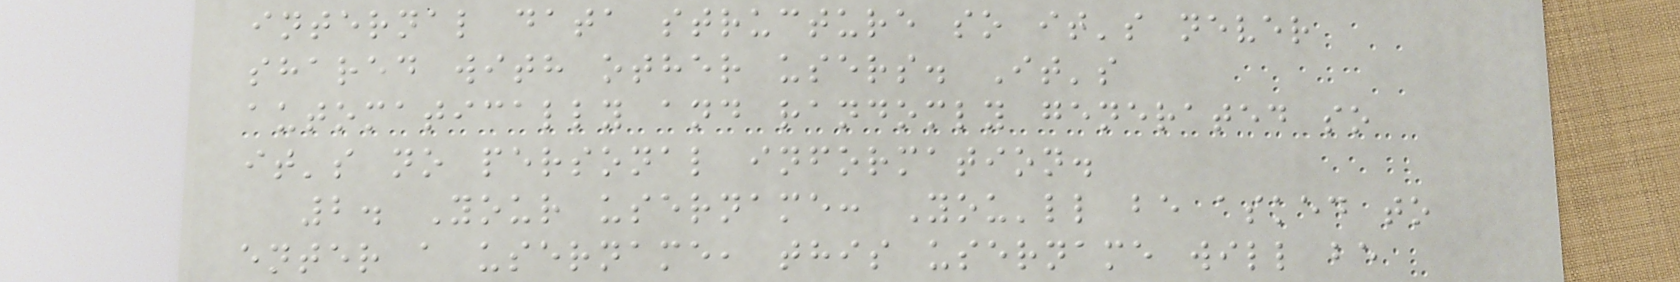internal data structure so it's never
shared with other users. It's
automatically and randomly generated so
it's no personal information.
2. Your username: You'll be asked to
enter a username, this username will be
